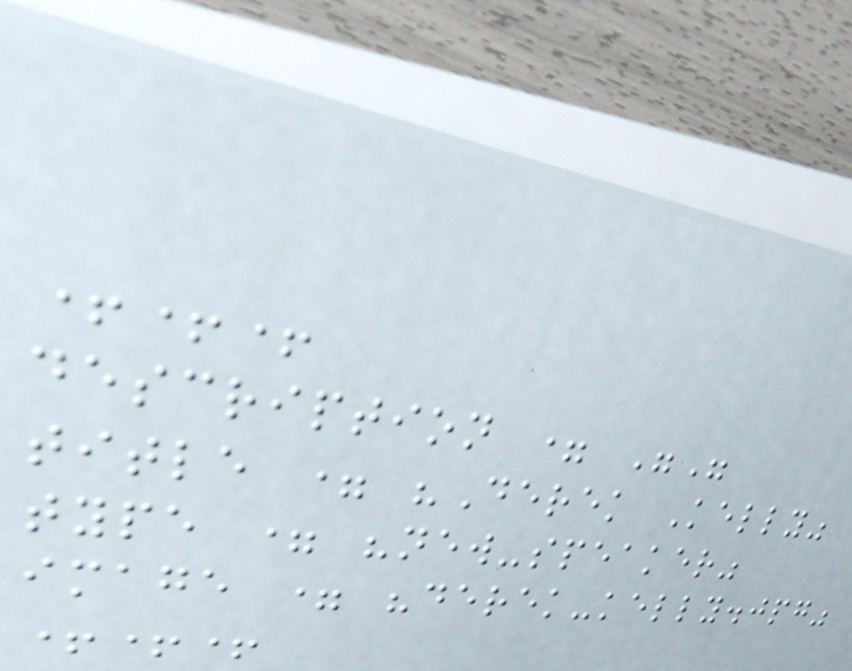+++
description = ""
title = "Derek Kelly"
type = "new-speaker"
image = "derek-kelly.jpg"
+++
